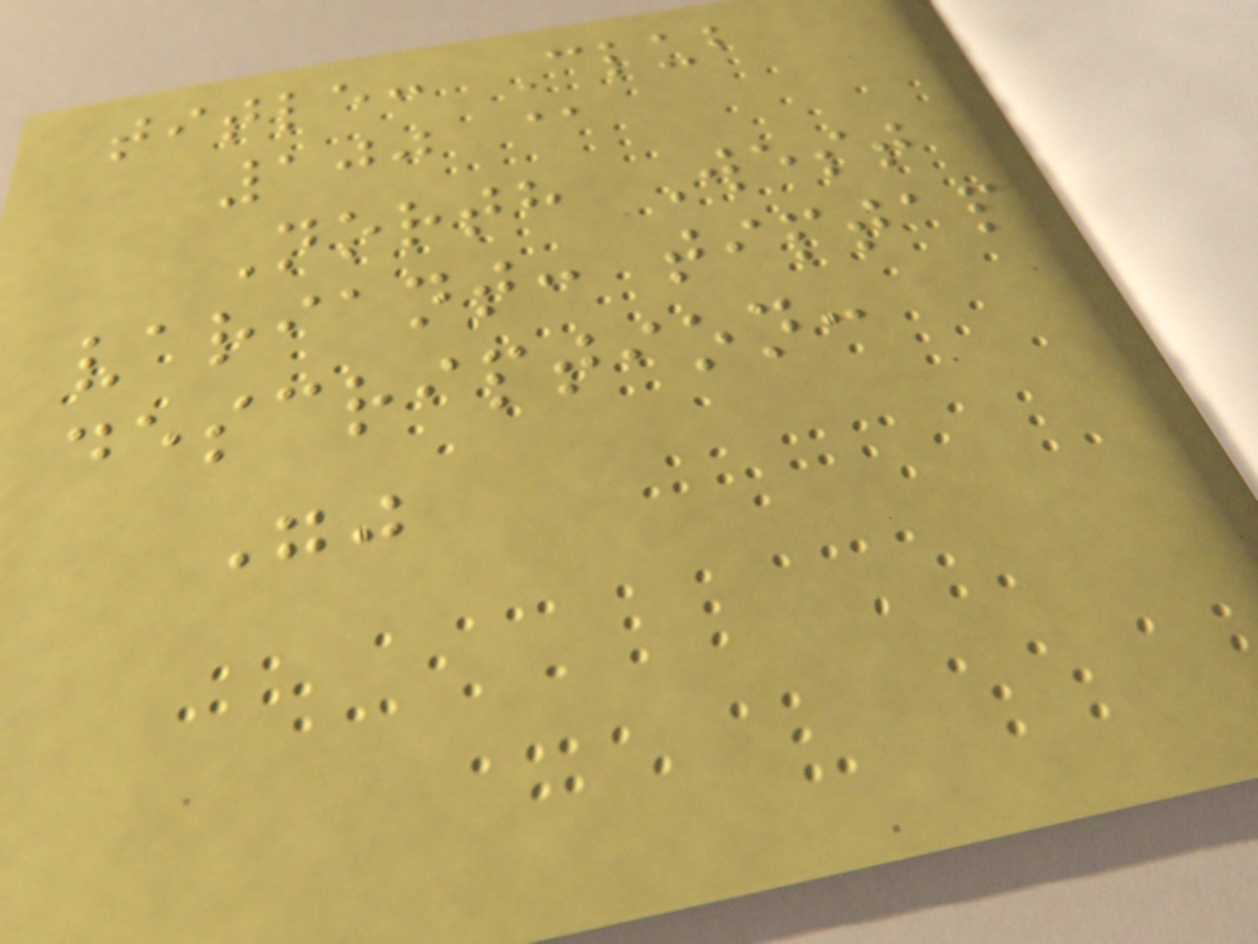title: Club
100 @
North West
variant: tiptap
description:
""
